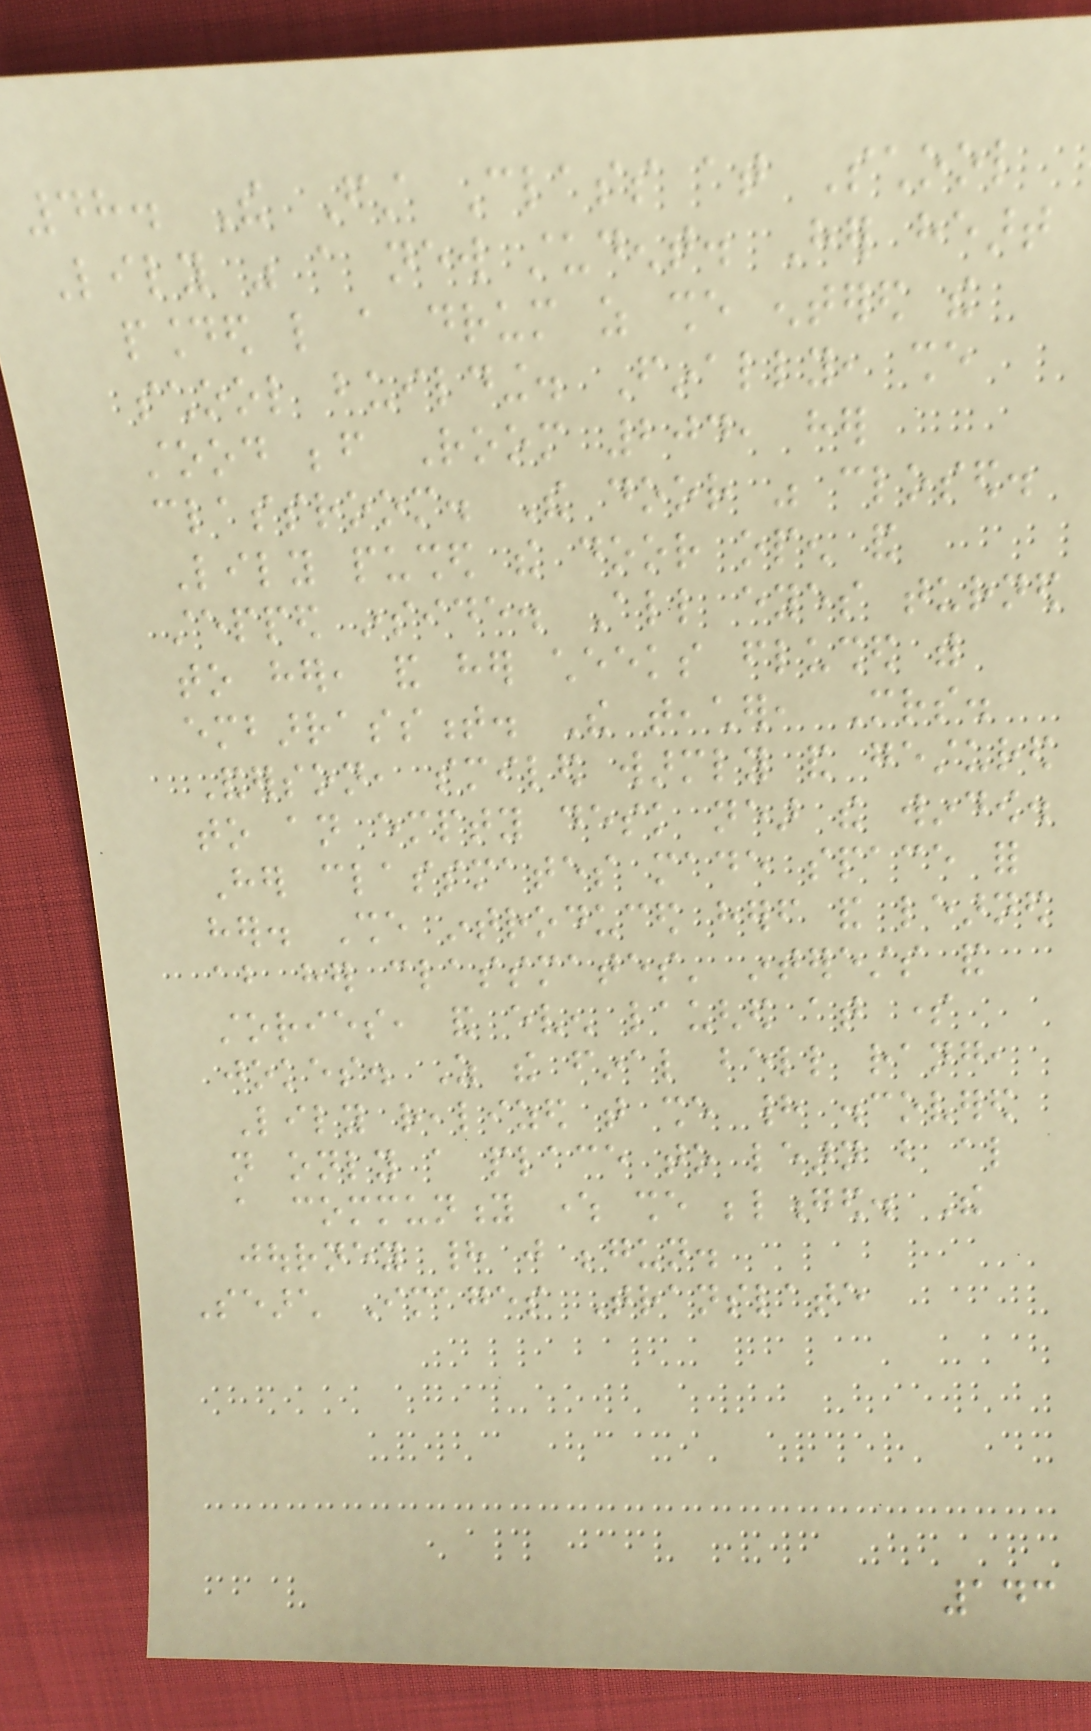48. The First Class at School
Lily was a new student. Her heart
pounded like a drum as she entered the
school building. Finally, she
stood before Room 204, her
classroom. The door was closed.
Lily pushed the door open and
stepped inside. All eyes turned
to her, and her cheeks flushed with
embarrassment. The teacher, Mrs.
Anderson, smiled warmly and gestured
to an empty desk near the window.
Her classmates made space for
her. She introduced herself and learned
about her classmates' interests and
stories, and even laughed at some
jokes. As the final bell rang,
Lily realized that she had discovered
not only a place to learn but also
a community where she belonged. The
journey had just begun.
Search Images Translate
143
